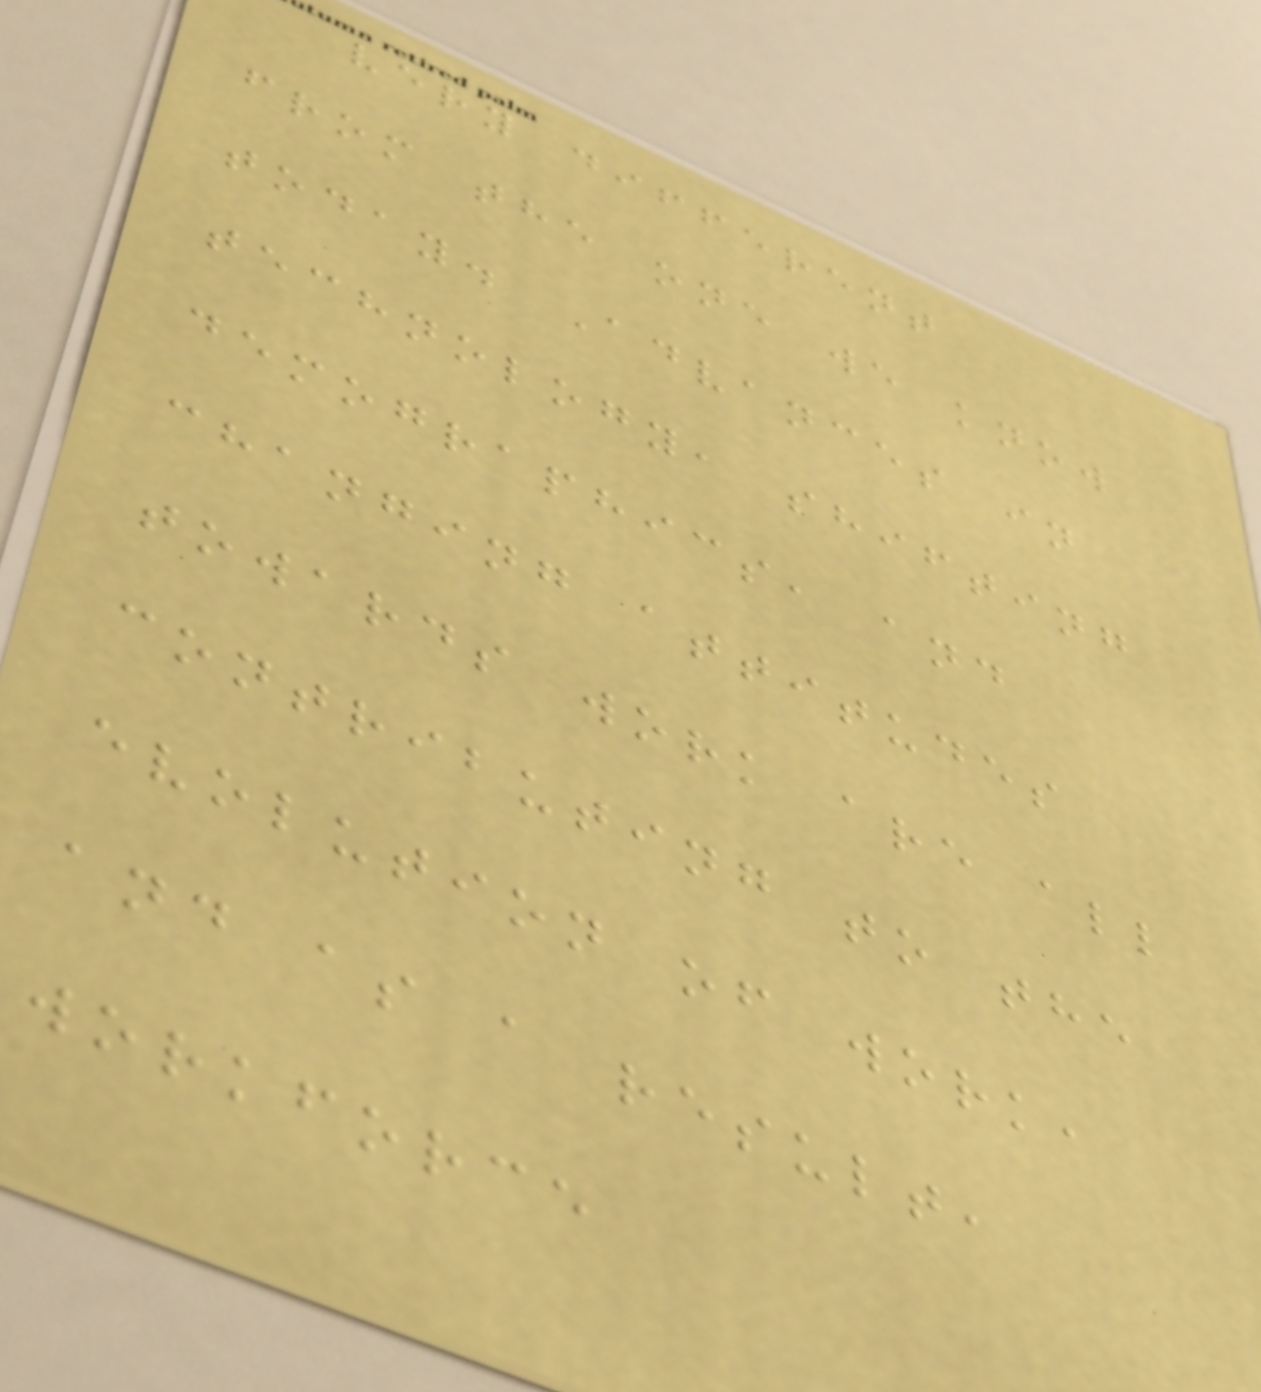very different
from the one we know
today. Advances in
technology, shifting
demographics, and
changing attitudes
towards work are all
contributing to the
evolution of work,
and as a result,
workforce
